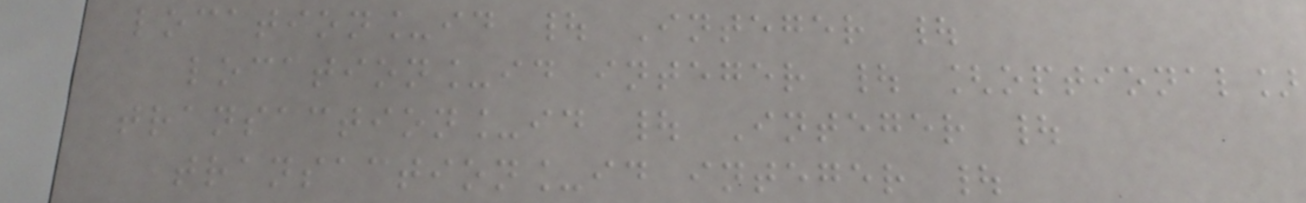location_id | Integer |
location_id integer | [optional]
transaction_id | Integer |
transaction_id integer |
